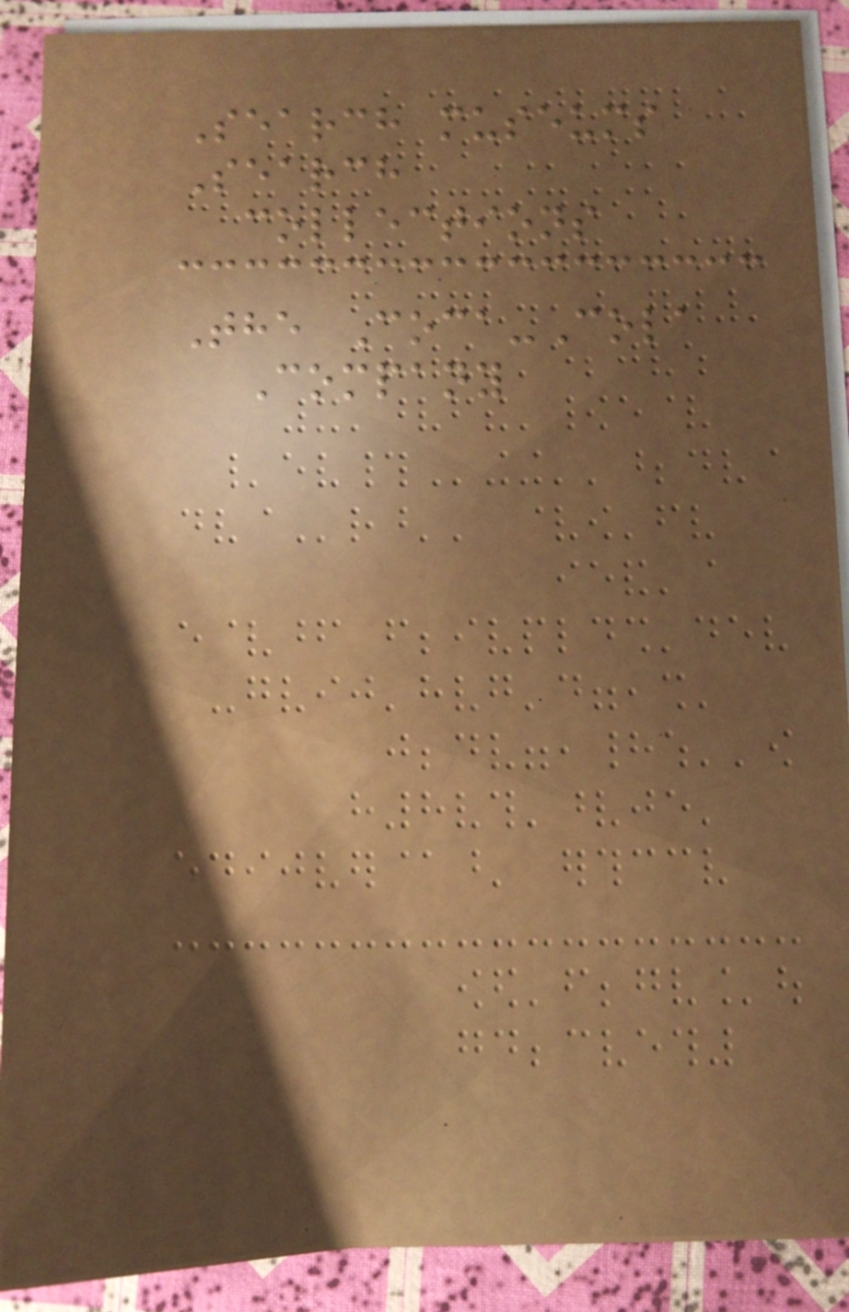Search museums
Search
collections
The Coca-Cola
Company
